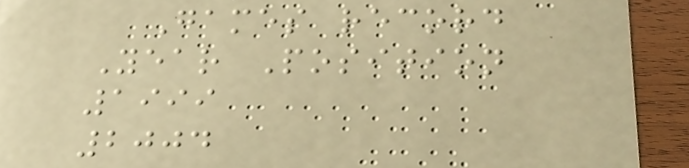Games record
Year Position
1999
2004
